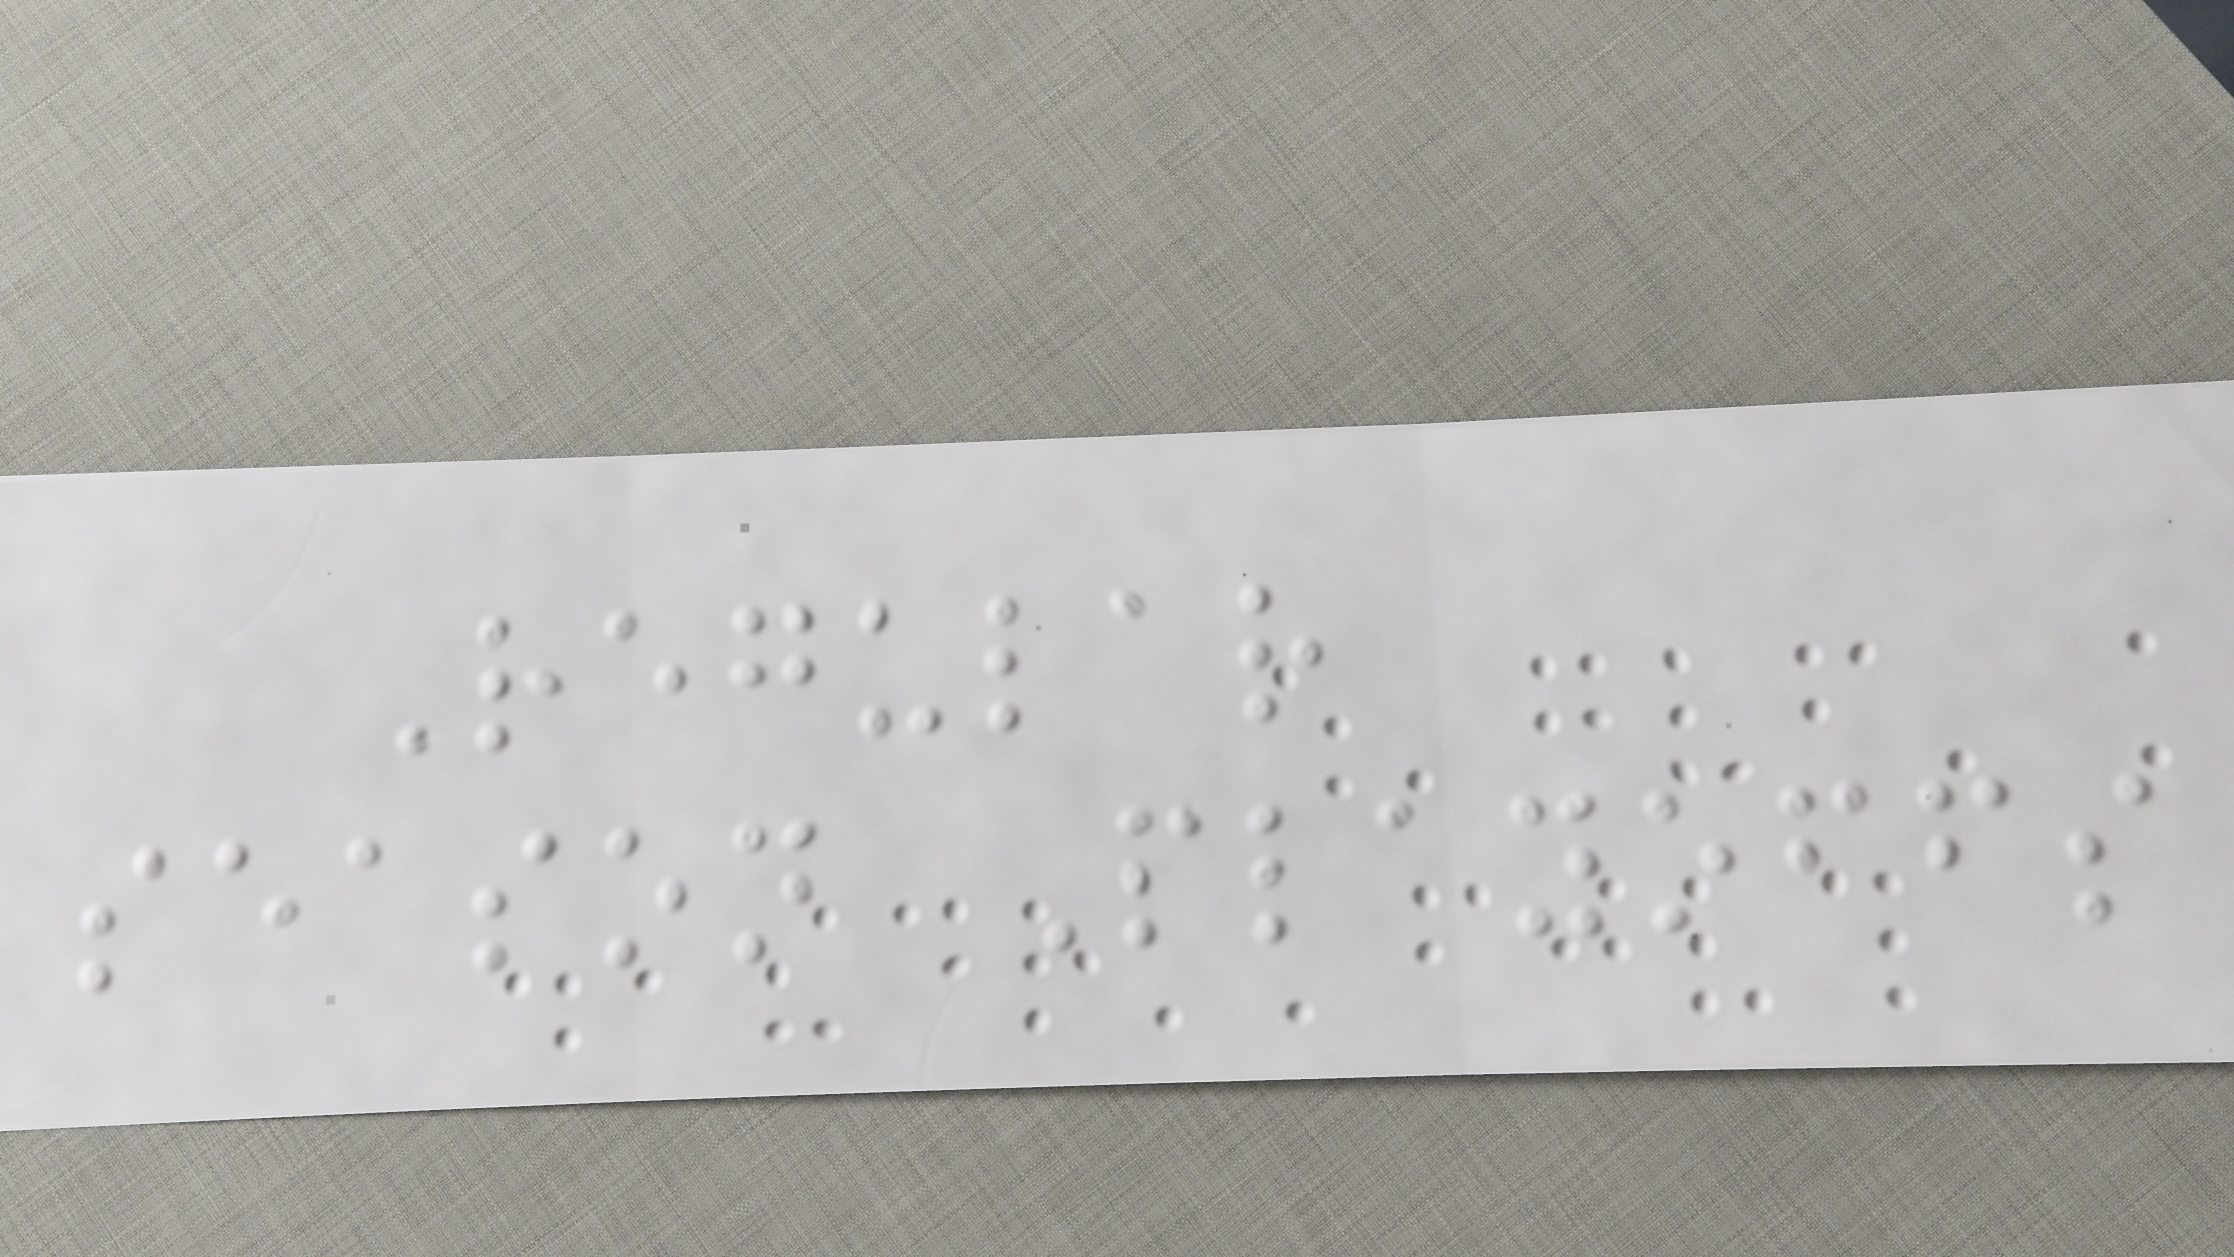Regular
season Playoffs
